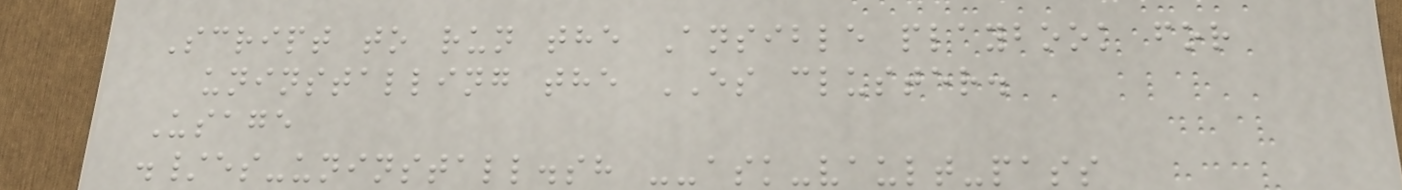Script to run the Ansible playbook for
uninstalling the ES cluster.
Usage
./es-uninstall.sh --ask-vault-pass
